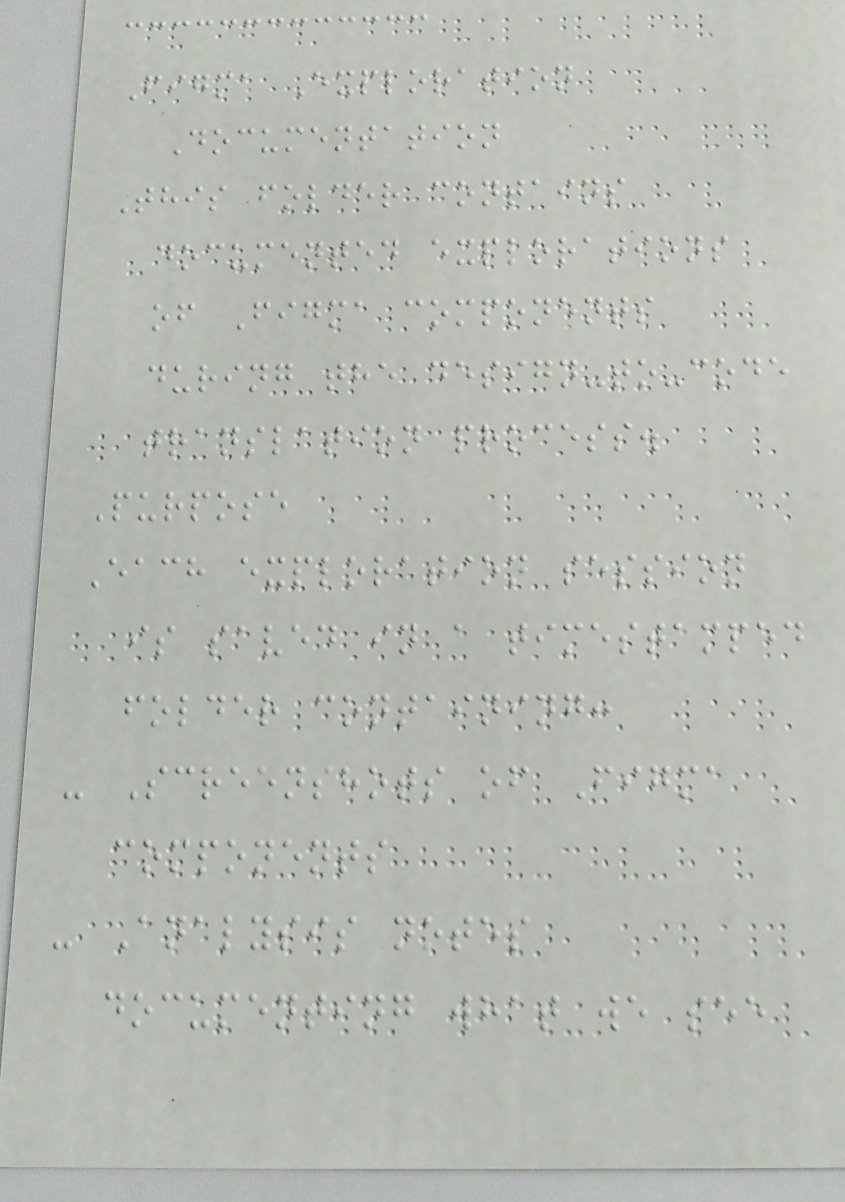Figma Exploration
Documentation
This folder contains
documented explorations
of Figma components
during the design-to-code
translation process.
Purpose
Each exploration session
is saved in a timestamped
folder containing:
- Screenshots of Figma
components
- Analysis notes
documenting what we see
